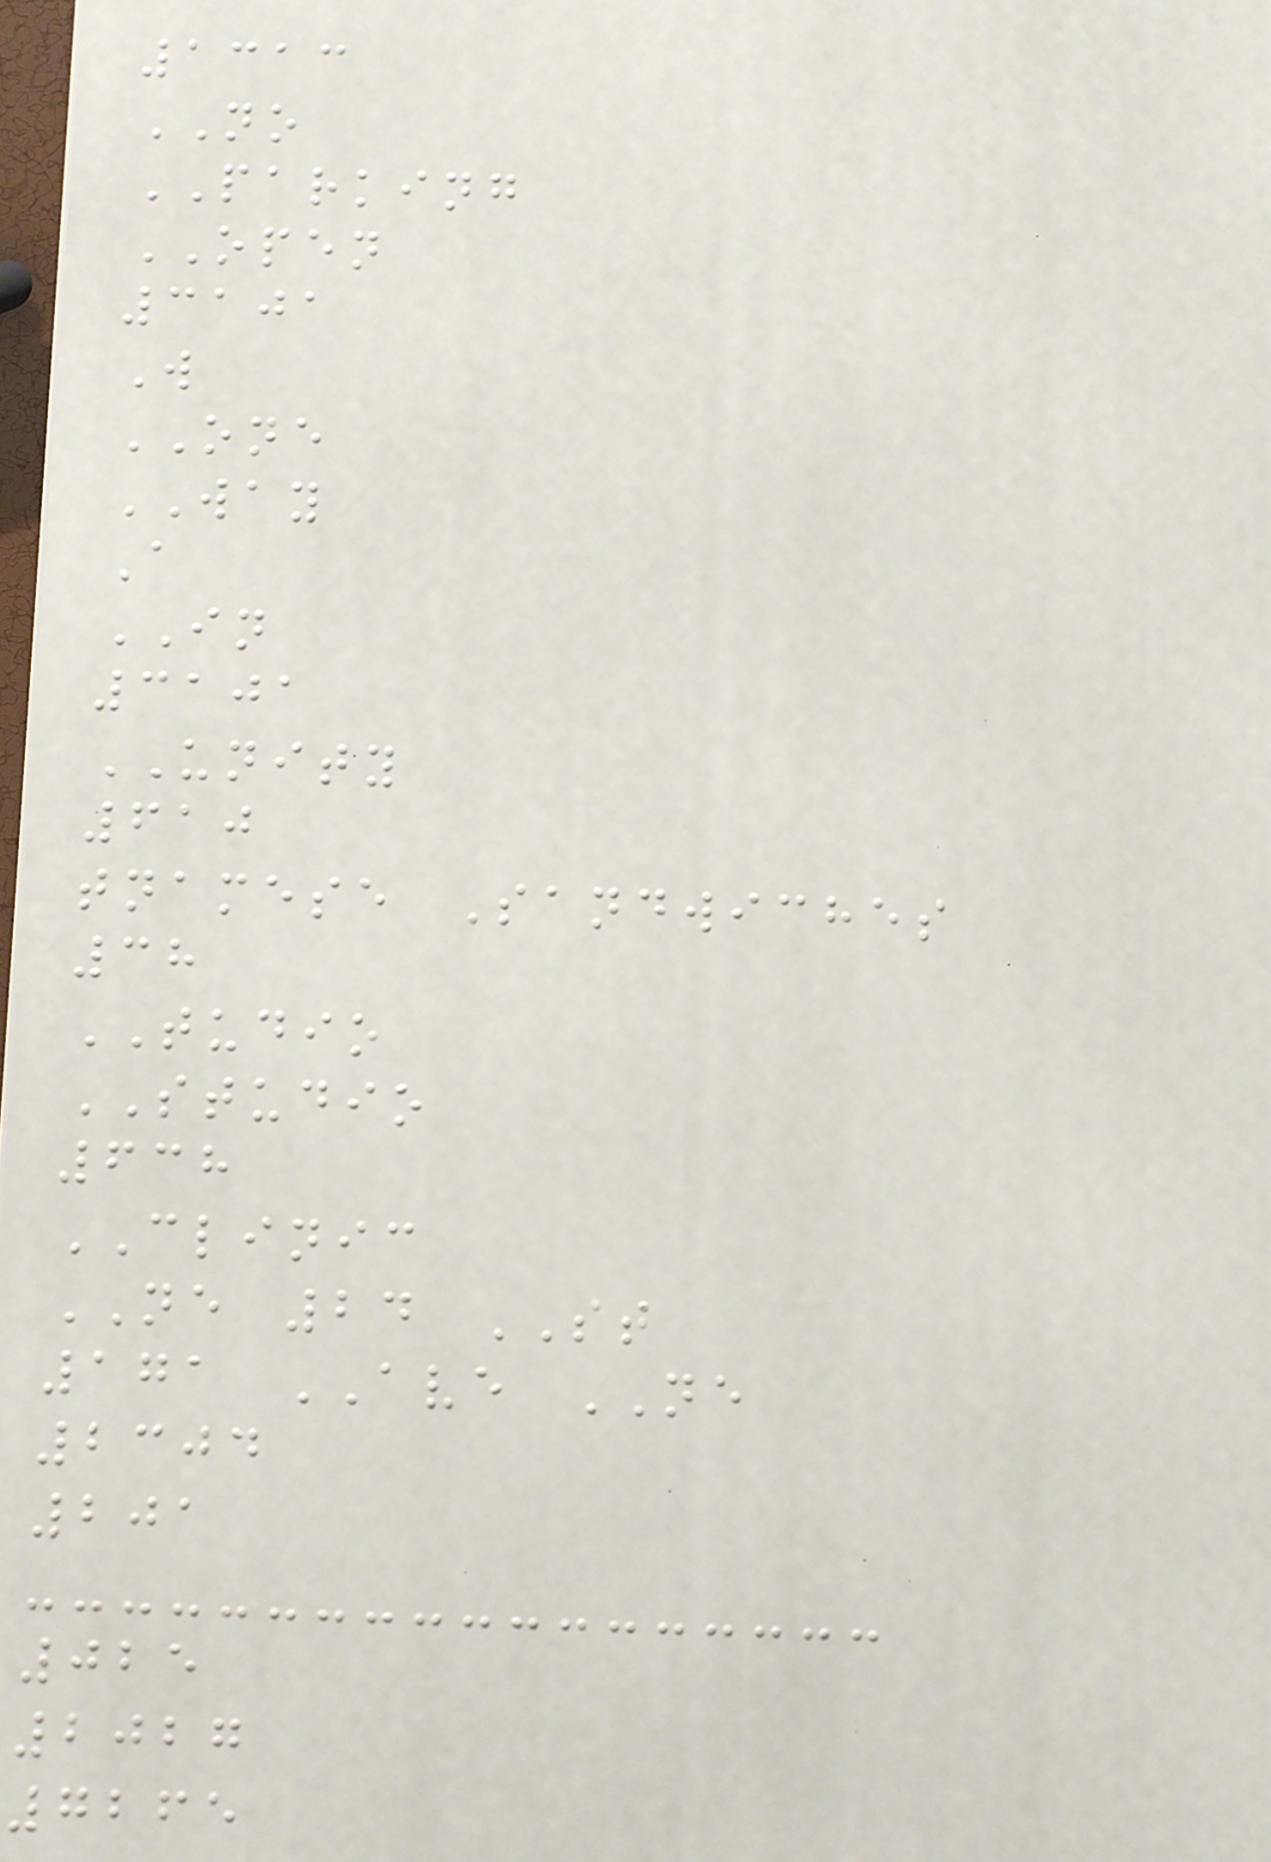1313
NO
PARKING
OPEN
3101
W
ONE
WAY
A
IN
3101
UNITY
610
tnamese Sandwiches
38
TUDIO
STUDIO
638
CLINIC
NE 24 ST
171 AVE NE
2304
201
025
2027
7265
